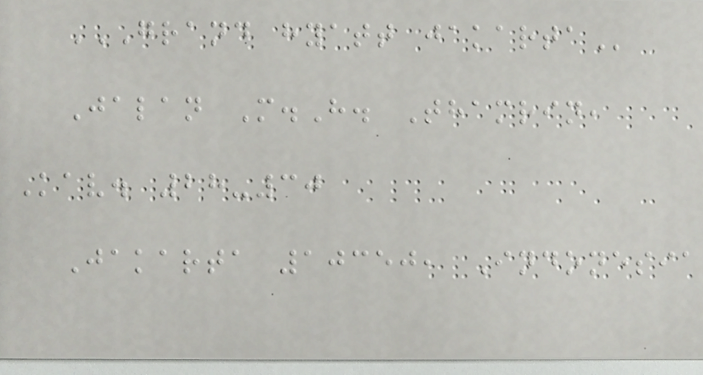GRAND HYATT JAKARTA
Jalan M.H. Thamrin,
Kav. 28-30
Jakarta 10350, Indonesia
